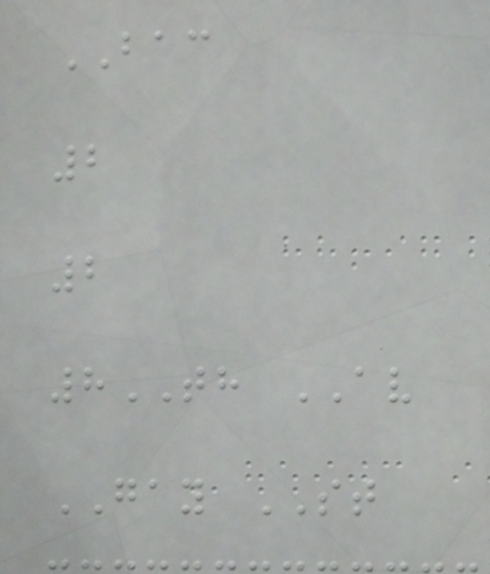BAC
2
2
8TH AV
GAY ST
